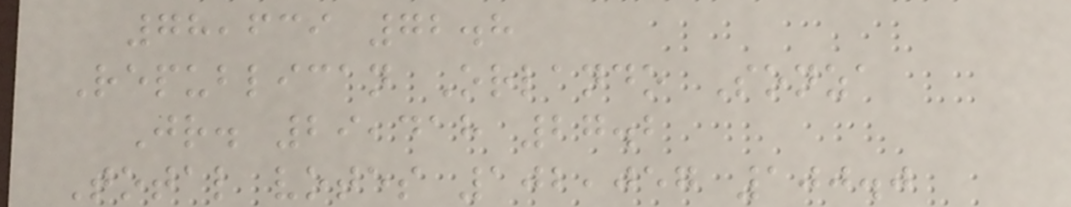78,639 72.8
Republican Orlando Sonza
Jr. 29,418 27.2
Total votes 102,057 100.0
